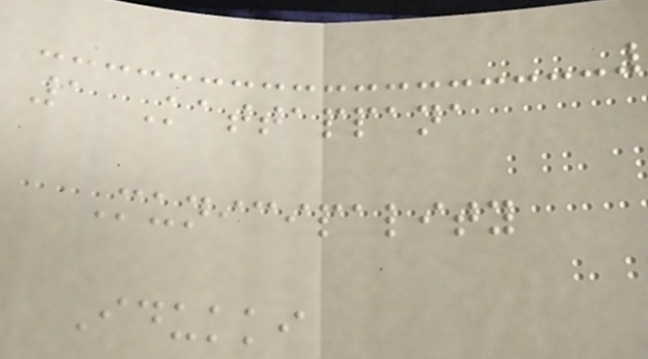1 Kattappana
Municipality
Idukki
